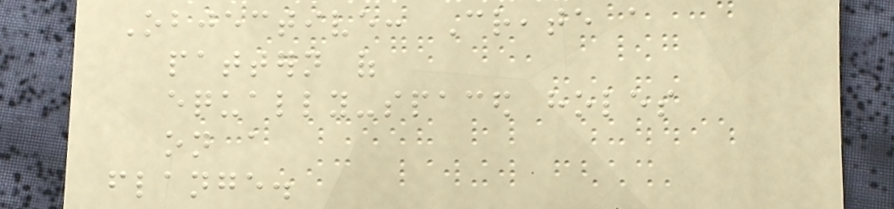Objective: Create a
pattern of
equally-spaced holes
on a
flange.
